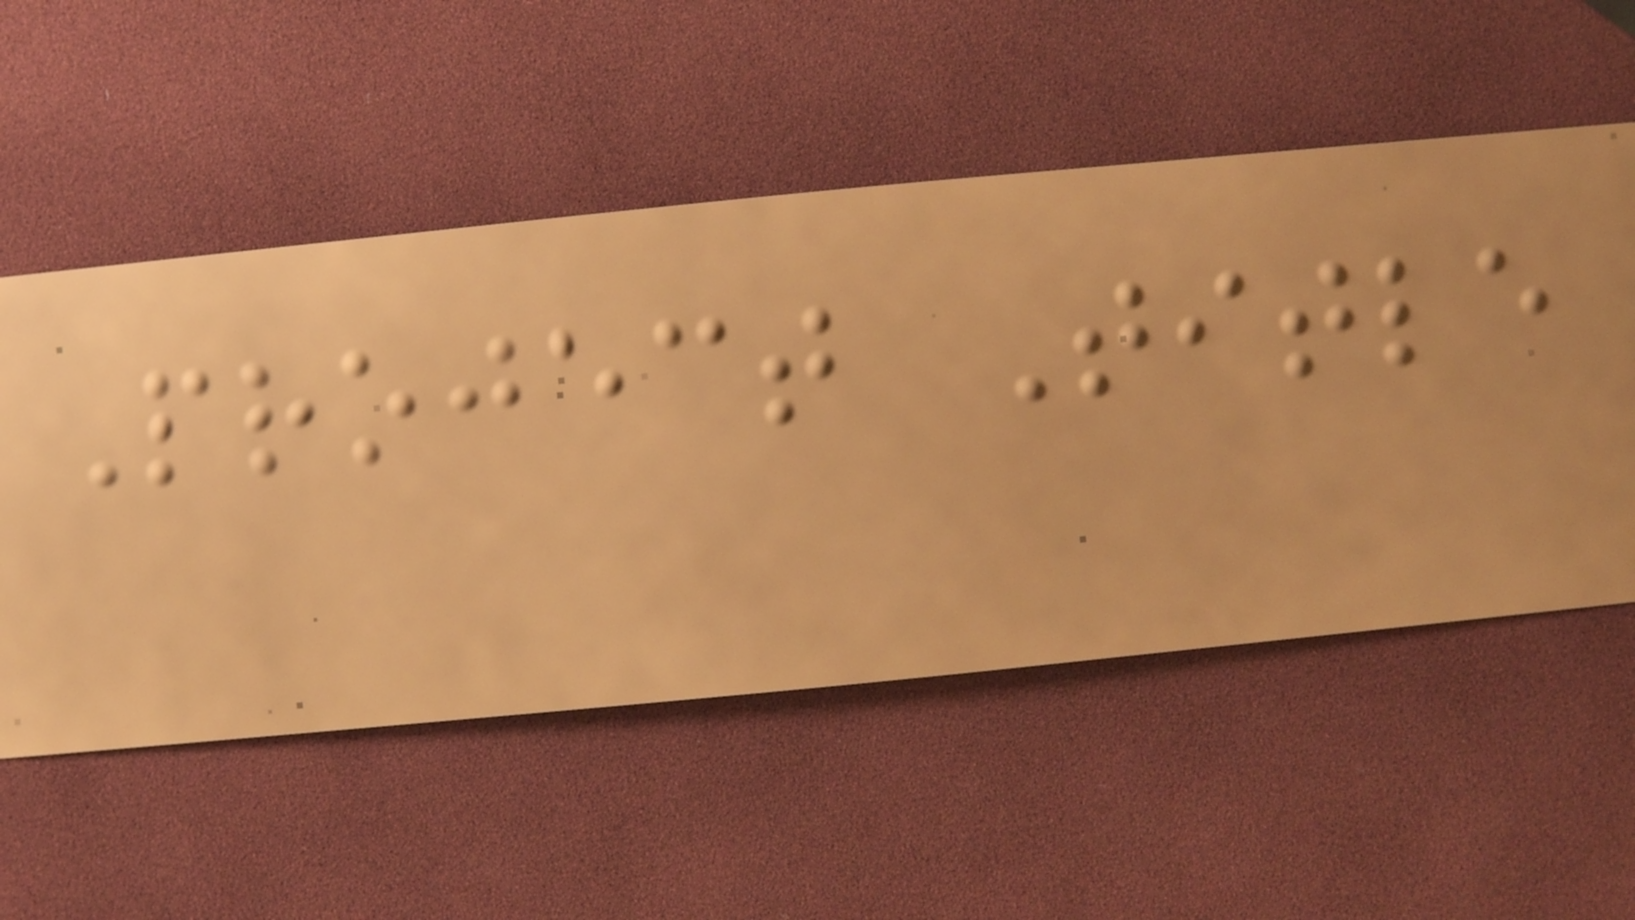Project Title
